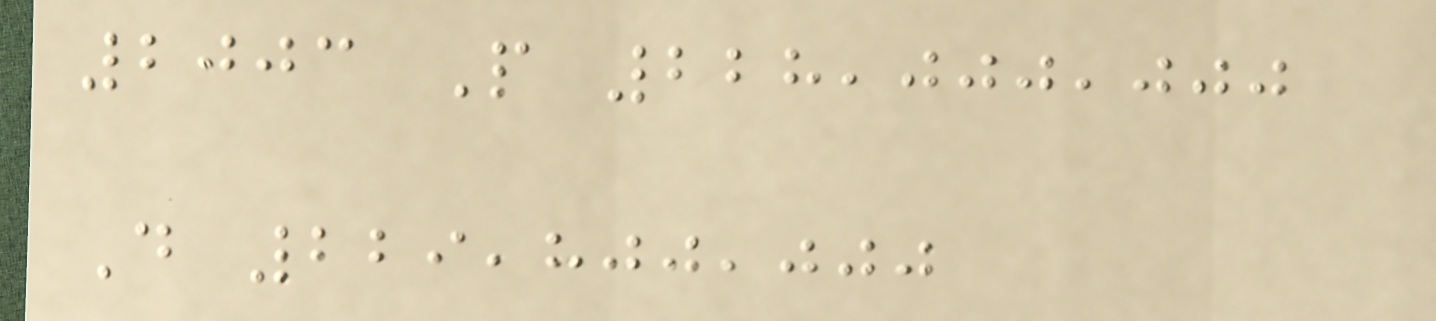2003 P 228,000,000
D 229,800,000
